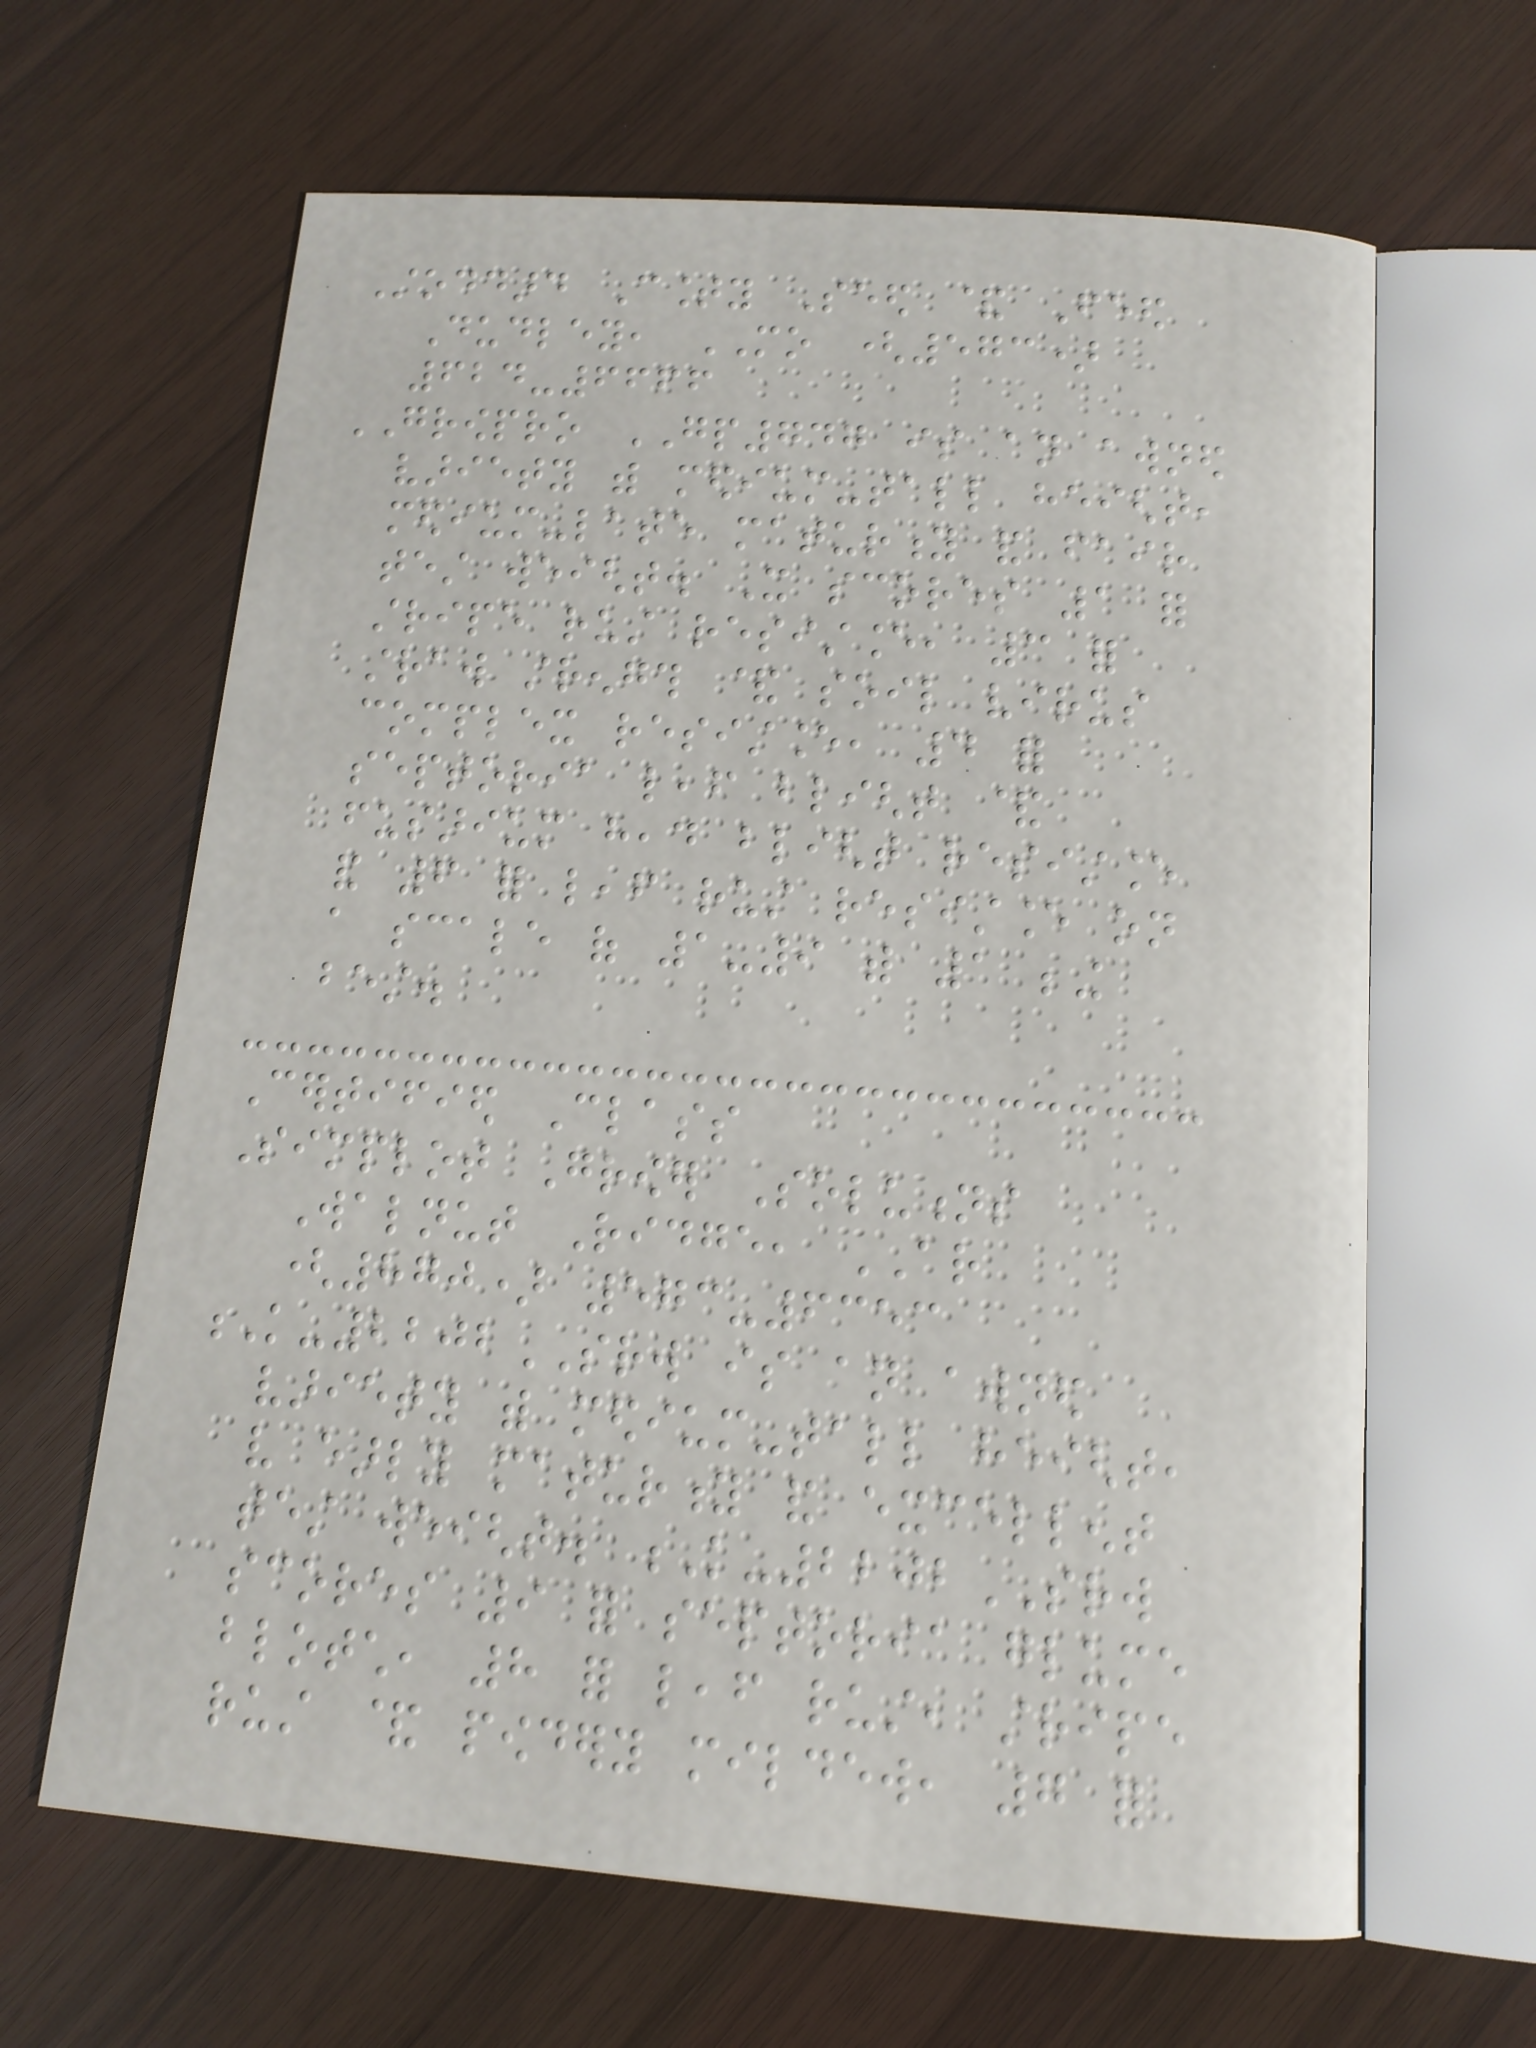Stoddard County Seed & Feed
Dudley, MO (573)
624-6666
GROWPRO GP747 is an awned
variety with medium-tall height,
medium-late maturity and fair
test weight. It scores 1 for
stripe rust resistance, 3 for
straw strength & soil virus
complex resistance, 4 for
septoria leaf blight &
fusarium head blight resistance
and 6 for leaf rust resistance on
a scale of 1-9 with 1 being
best.
Certified Class
Simplot Grower Solutions
Walnut Ridge, AR
(870) 573-6353
K-2202SRW is an awned
variety with medium-tall height,
very early maturity and excellent
test weight. K-2202SRW
scores 9 for septoria glume
blotch, 8 for leaf rust, stripe
rust & powdery mildew, 7 for
